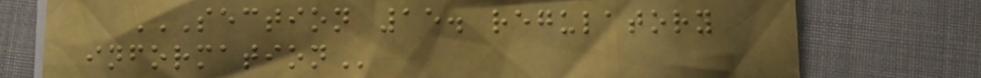SECTION 15. REGULATORY
INFORMATION
